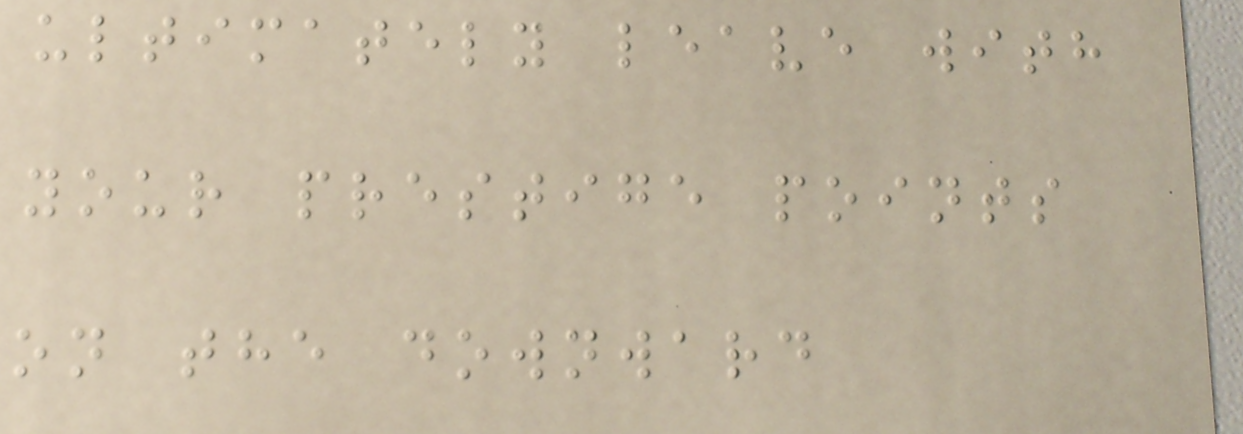ultimately leave with
your prestige points
on the downward
